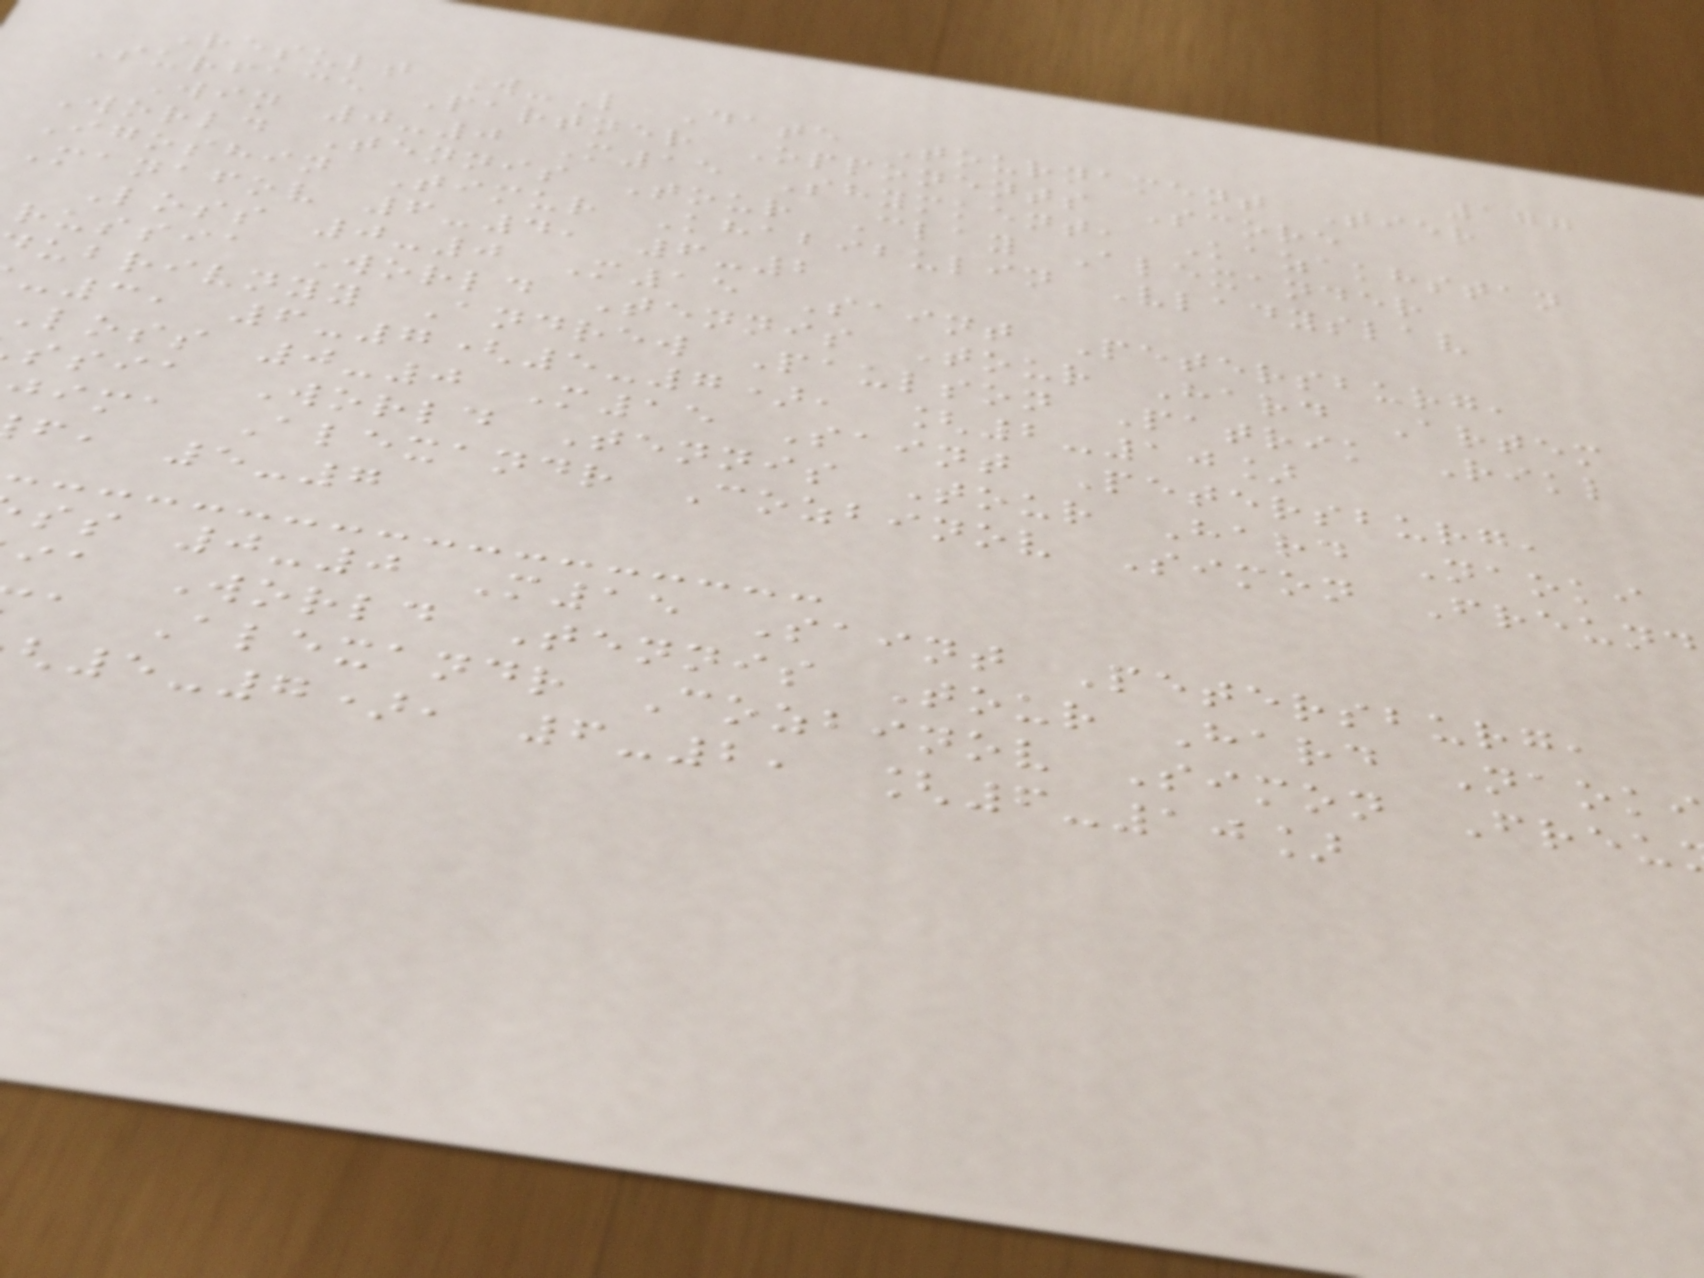177
Result W-L Date Tournament Tier
Surface Partner Opponents Score
Win 0-0 M15 Shymkent, Kazakhstan
World Tennis Tour Clay Alexander
Igoshin Timur Khabibulin Vladyslav
Manafov 6-4, 6-2
Loss 0-0 M15 Saint Petersburg,
russia World Tennis Tour Hard Artem
ubrivnyy Andrew Paulson Patrik Rikl
-3, 6-7(5-7), [2-10]
loss 0-0 M15 Saint Petersburg,
ssia World Tennis Tour Hard Naoki
jima Alexandr Cozbinov Simon Freund
f, 5-7
ss 0-0 M15 Saint Petersburg,
ia World Tennis Tour Hard Naok
a Alexandr Cozbinov Simon Freu
5-7), 6-2, [6-10]
